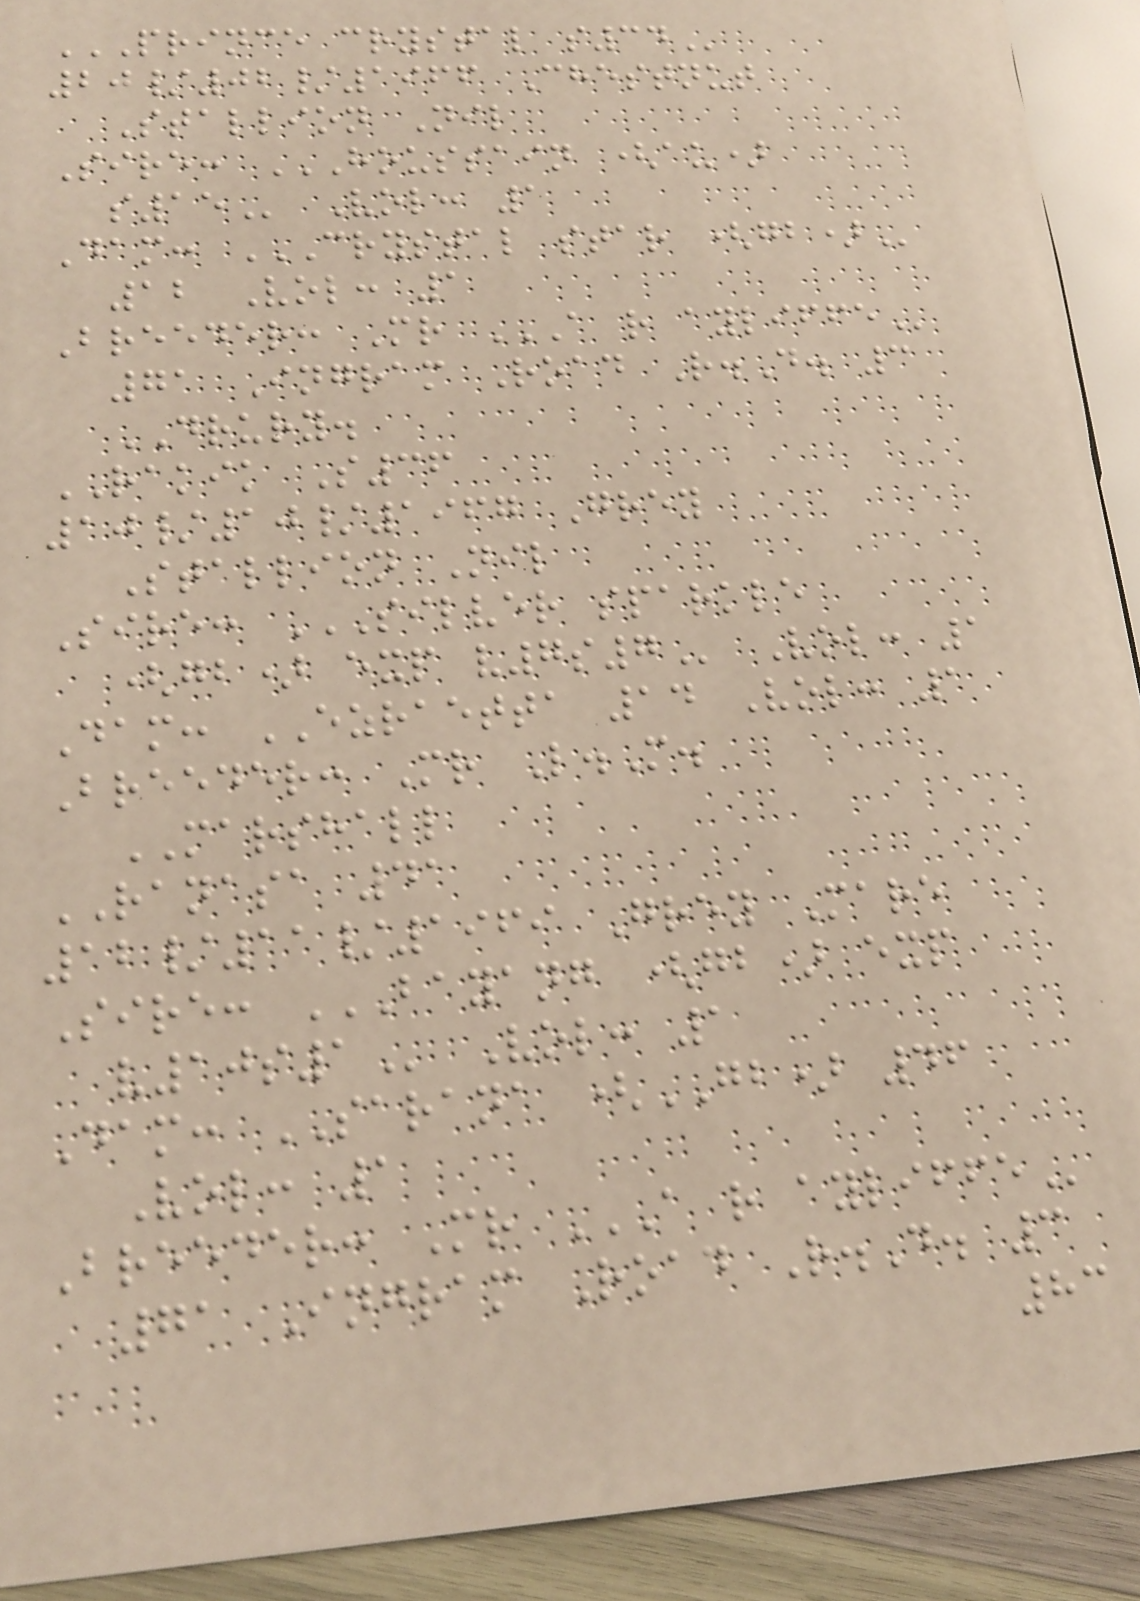PRINCE CRYSTAL S34
20/02/1966 Chestnut
Stallion Nil
Sire: HOUSSAIN (AU)
S15 Vol: 1
Dam: CRYSTAL STAR (GB)
12 Vol: 1
Breeder: Mr A R AYLIFFE
71 Ingram Road R.D. 3
DRURY.
RAKIK S36
10/10/1967 Grey
Stallion Nil
Sire: SILVER SPARKLE
(GB) EXP V7S7 Vol: 1
Dam: EZRAETTA 14 Vol: 1
Breeder: Mr L.M.
MARSHALL
RANASA 41
12/11/1969 Grey Mare
Sire: BAYANG (GB) EXP
V10S1 Vol: 1
Dam: SARANA (GB) 46
Vol: 1
Breeder: Mr A R AYLIFFE
71 Ingram Road R.D. 3
83
